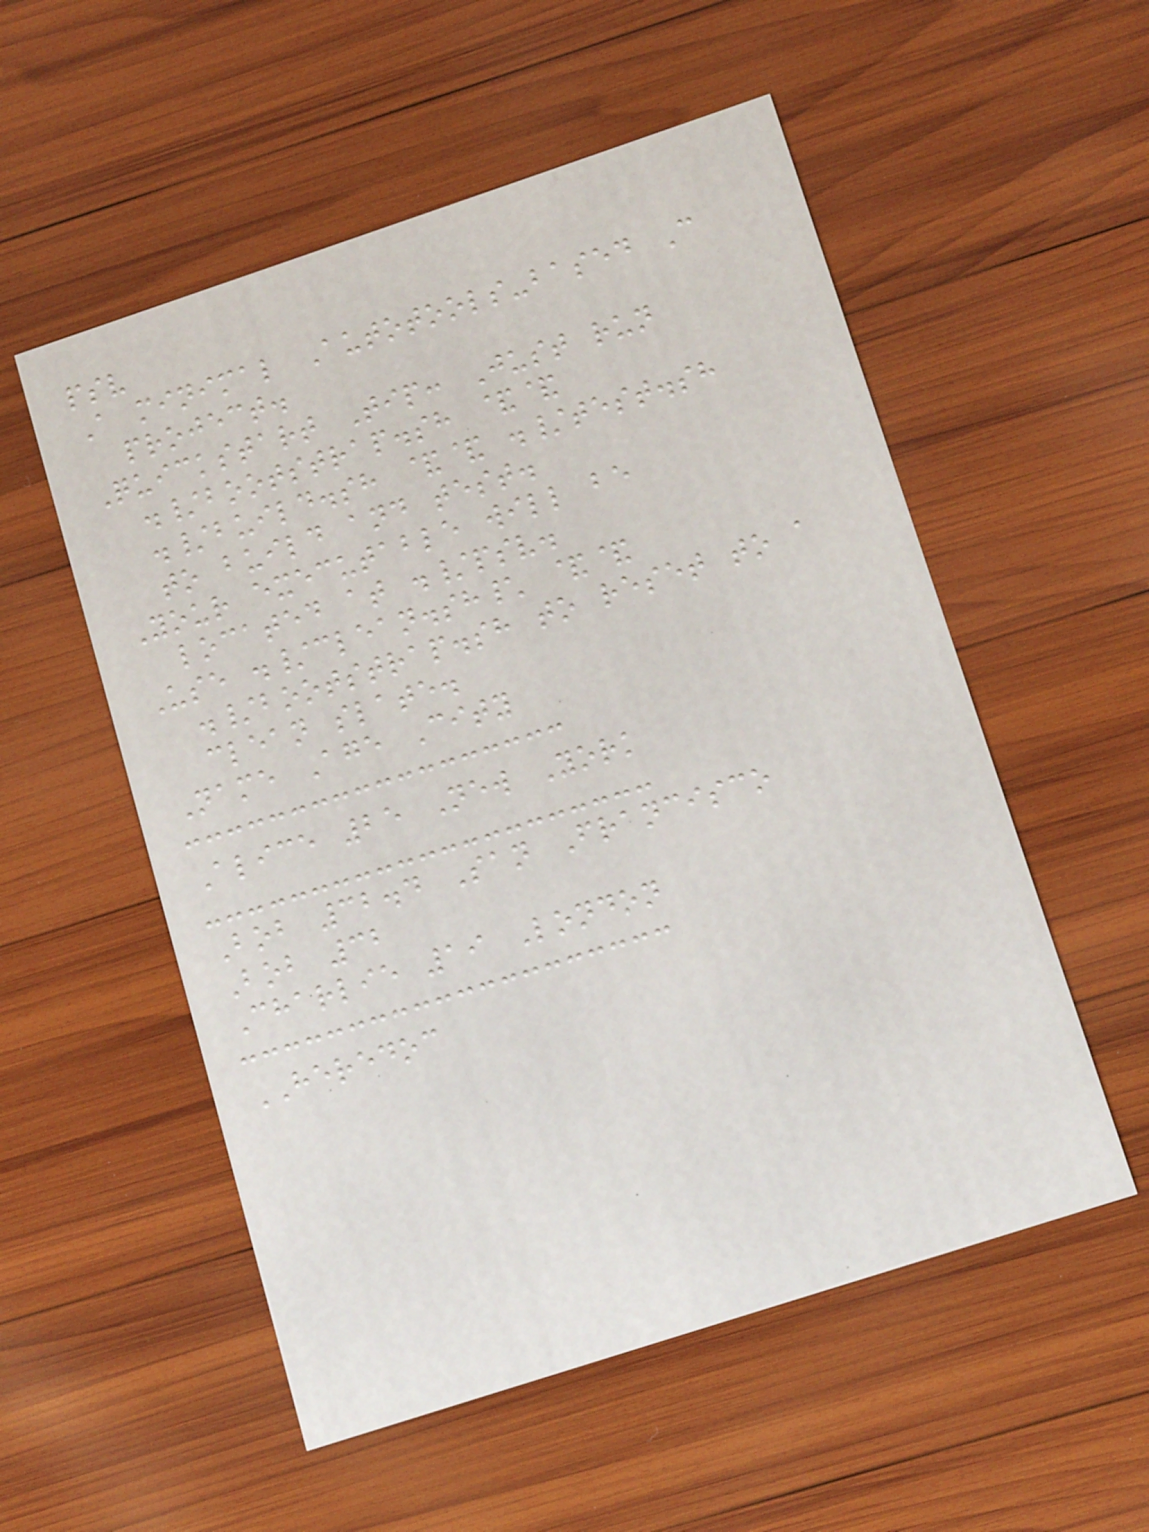psv
A minimal Autotools-based C
project.
Quickstart Tip: Just run
./bootstrap.sh &&
./build.sh && ./test.sh
to build and test.
Your executable will be
located at ./psv.
Use ./clean.sh\ &&
./bootstrap.sh to reset to a
clean slate.
Name Age City
Alice 25 New York
Bob 32.4 San Francisco
Bob 32
Charlie 19 London
HEREDOC
